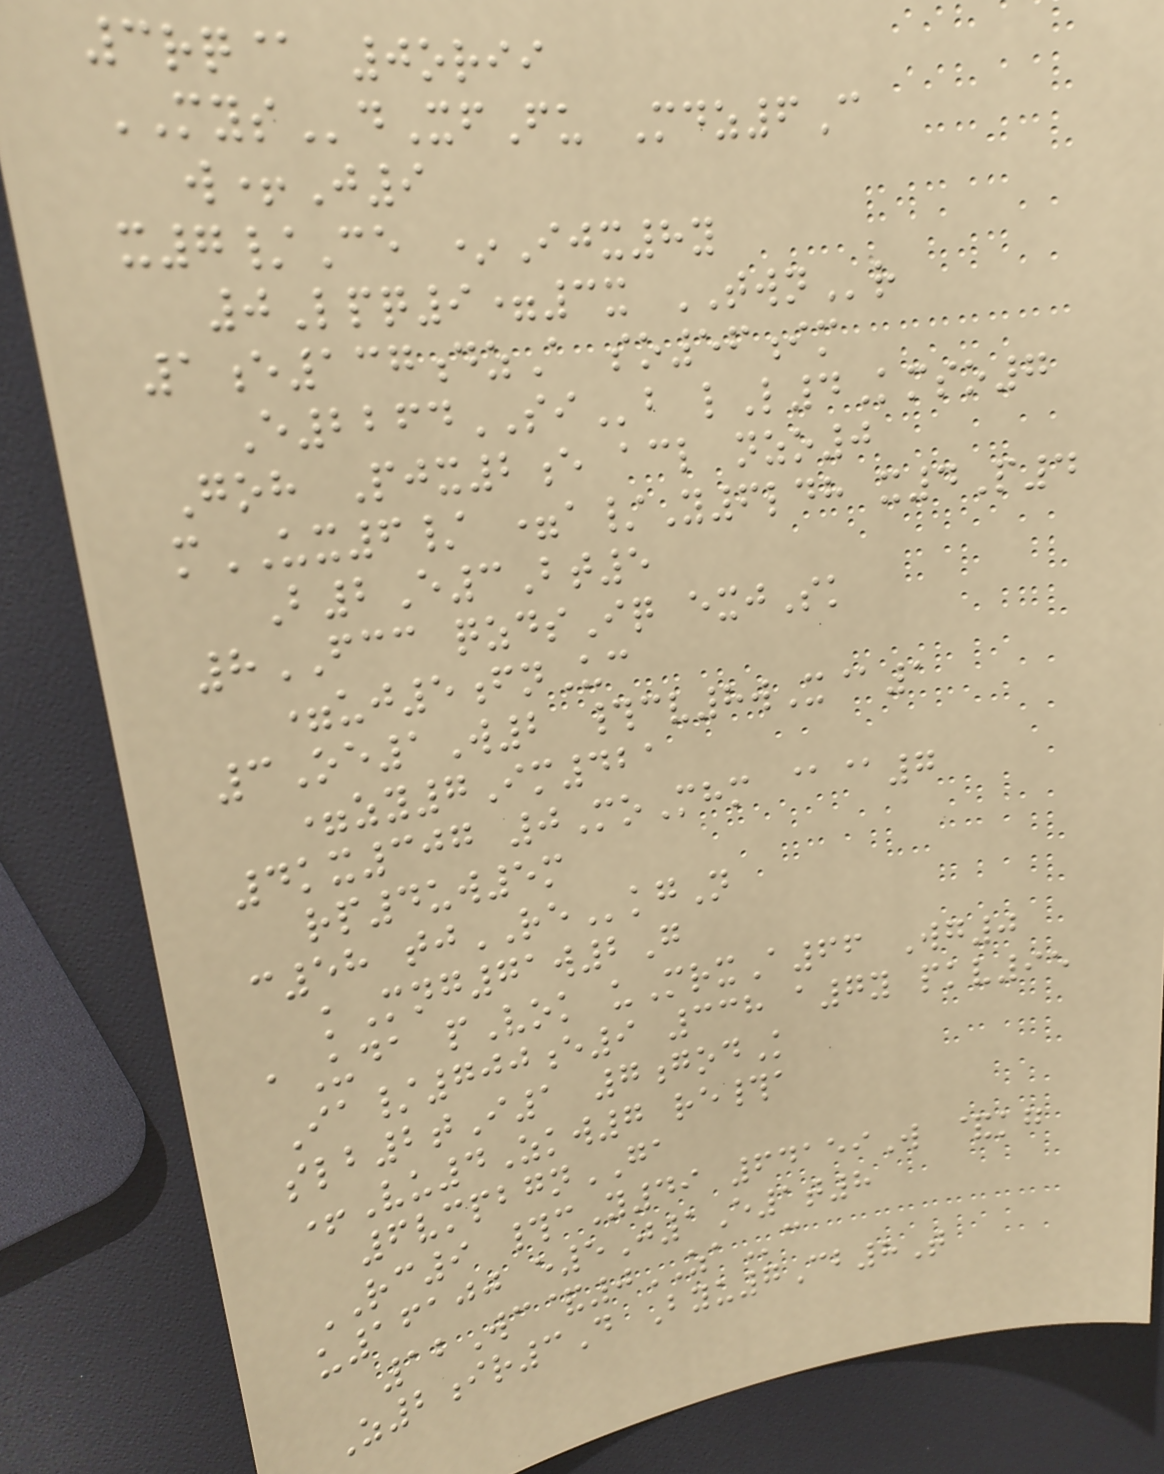3rq@ 0orii
MYSdXfFu Mdz6C
w+J9
x7/Ce *Ijx8y
0Lpq9=3x TWNr
1e137dzA so56im
E2264SIb lL4Kmso7
Goh Pjx2e acl nzo0
mUX6/ =a/Y6ldh x4P4
B2E3Bt5
8FCC qzdsIq exjSk
=uj5fnUc
3Oe1W2 #cv8wX@1
=zy7Im421
4kx307 0MoMhm @@7
rp4uw5m
c58 tjREkgN
kMng71w2G
aUda pVok uMrxA66 Wg0
Ia/700e9 338 a7y pkv95
slb2tI1 7godK
+Vu4Zkw7 re#a
6vmpbgnGA
RC9 #cY49 64159W &kg
u16100 e5J1E1t8
12Wc&0ZAc
Z2ir3D Byu7Cb8T
